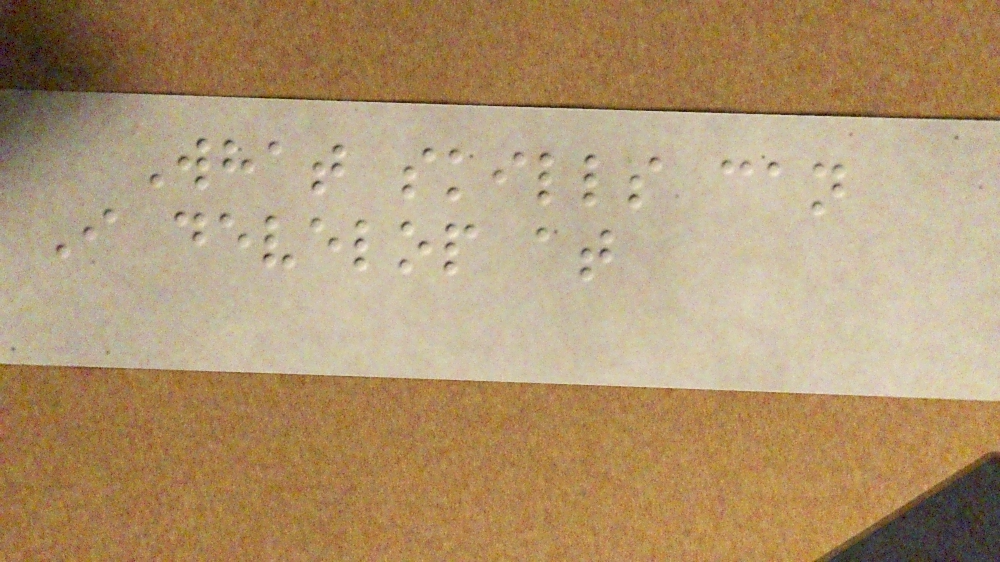What skills can
I develop at
